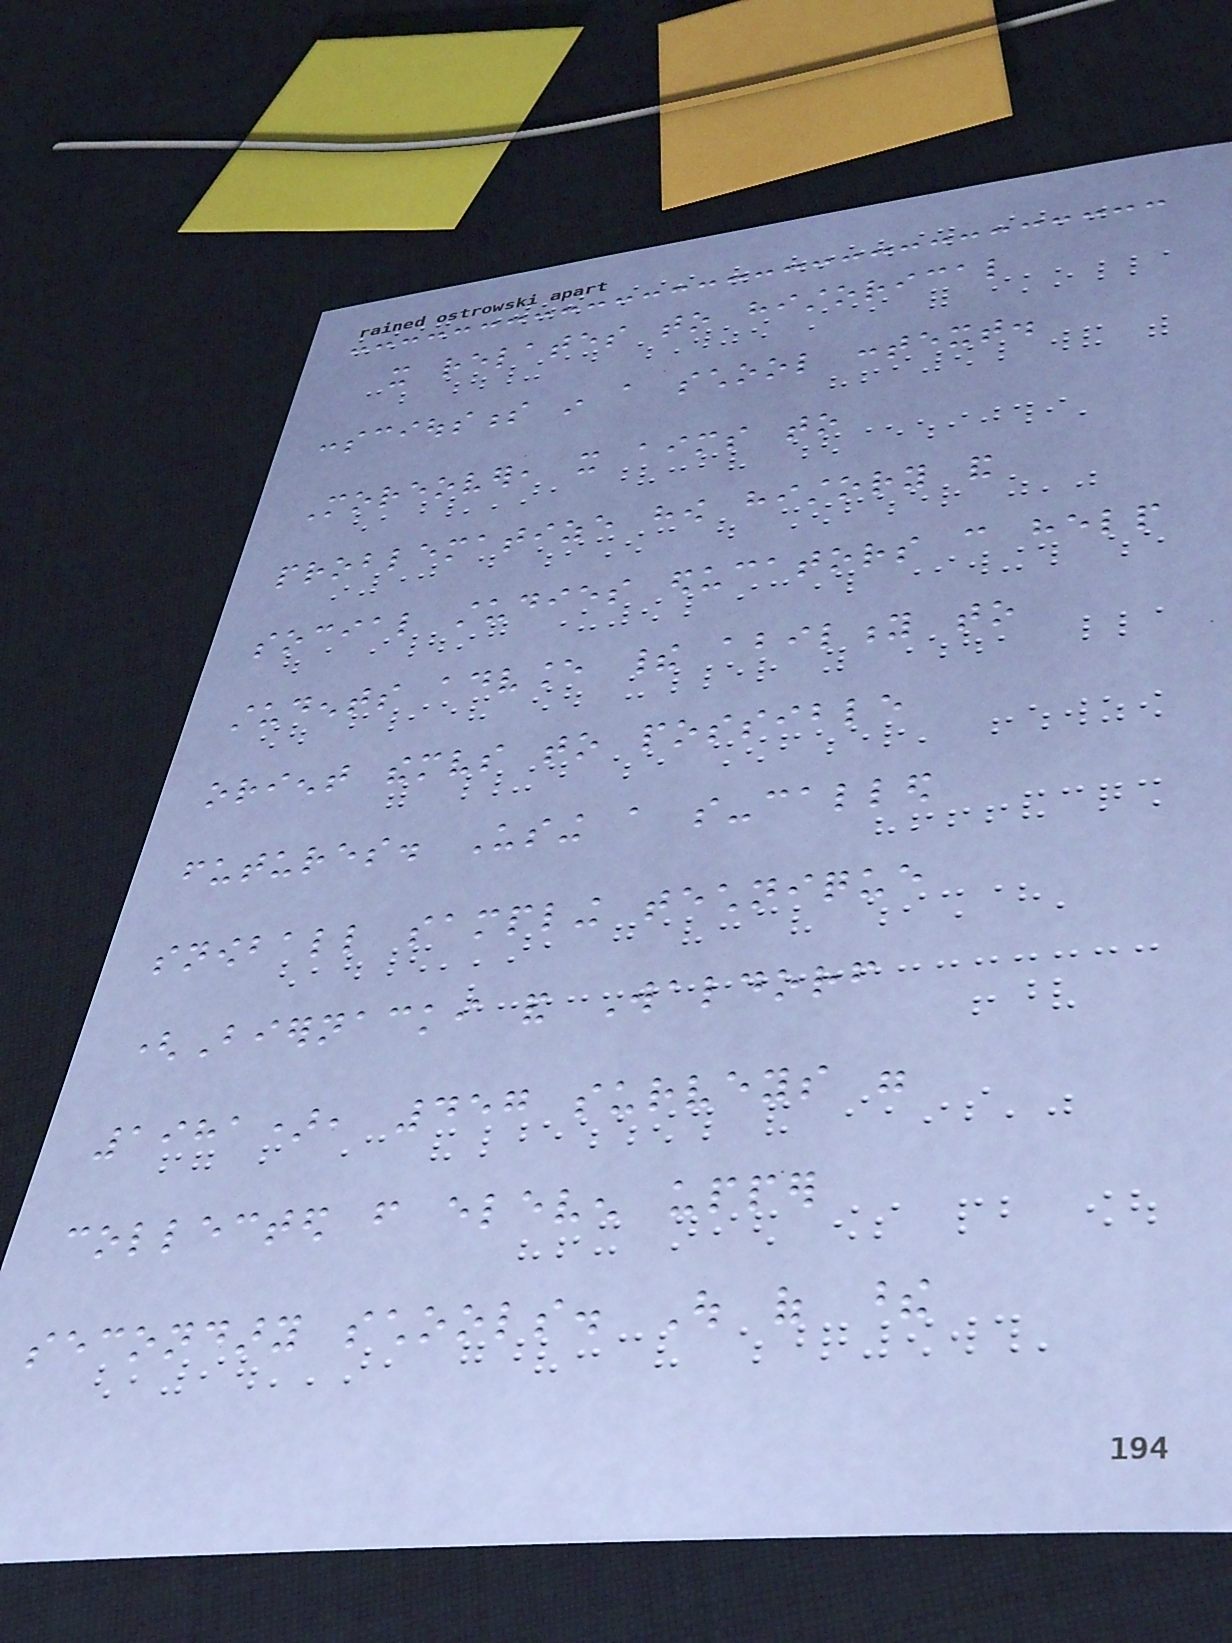it relates to historical
consciousness in a school context.
Moreover, it aims to
problematize how history and
social studies educators can help
students advance their ability to
orient themselves to possible
futures. Using a so-called
snowball sampling technique
(Biernacki and Waldorf
1981), 457 surveys were
collected from eleven upper
secondary schools. Out of these
